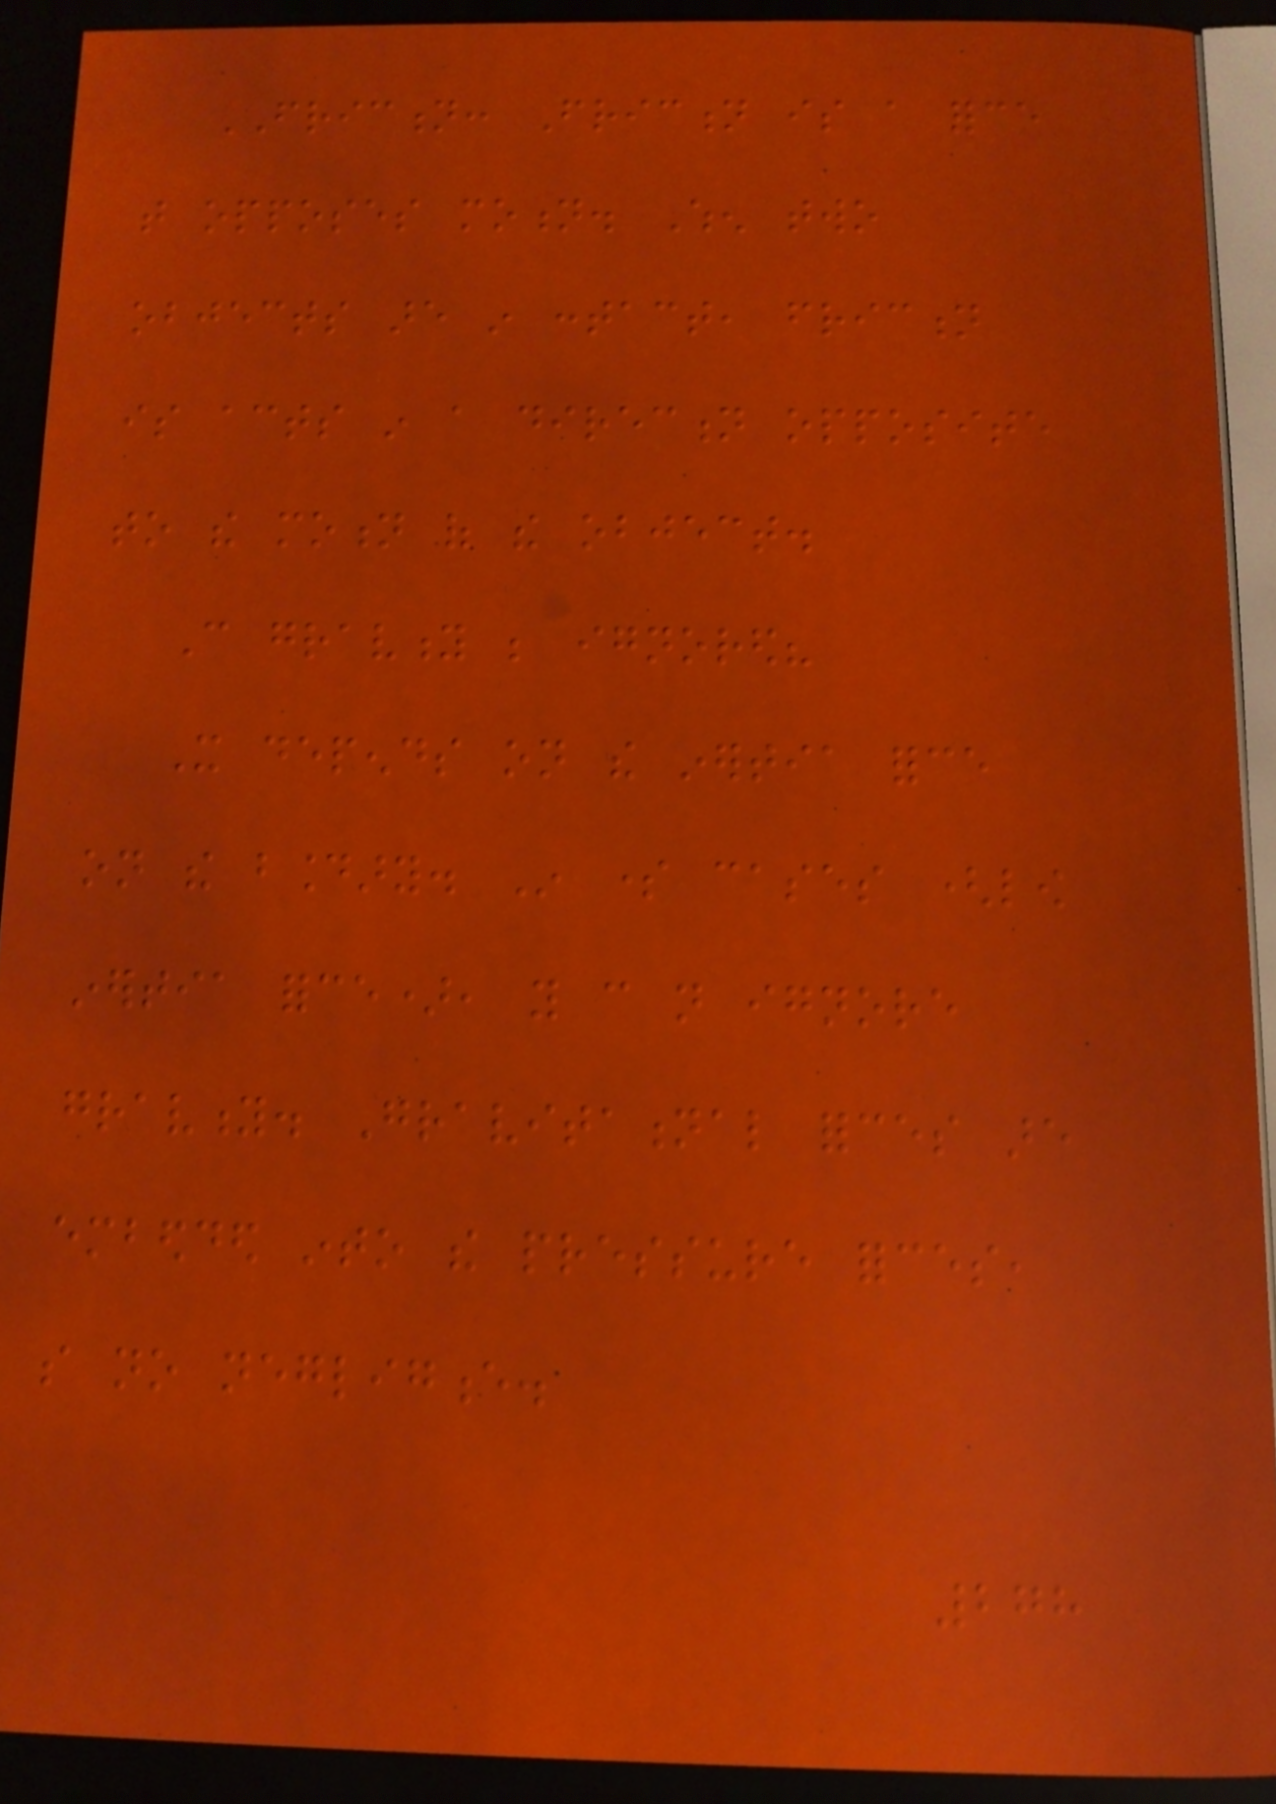FRICTION: Friction is a force
that opposes motion. When two
objects are in contact, friction
is acts in a direction opposite
to the motion of the object.
Can gravity be ignored?
It depends on the inertia force
on the boundary. In some cases (low
inertia force), you can not ignore
gravity. Gravitational forces are
embedded into the pressure forces,
so no negligence.
278
